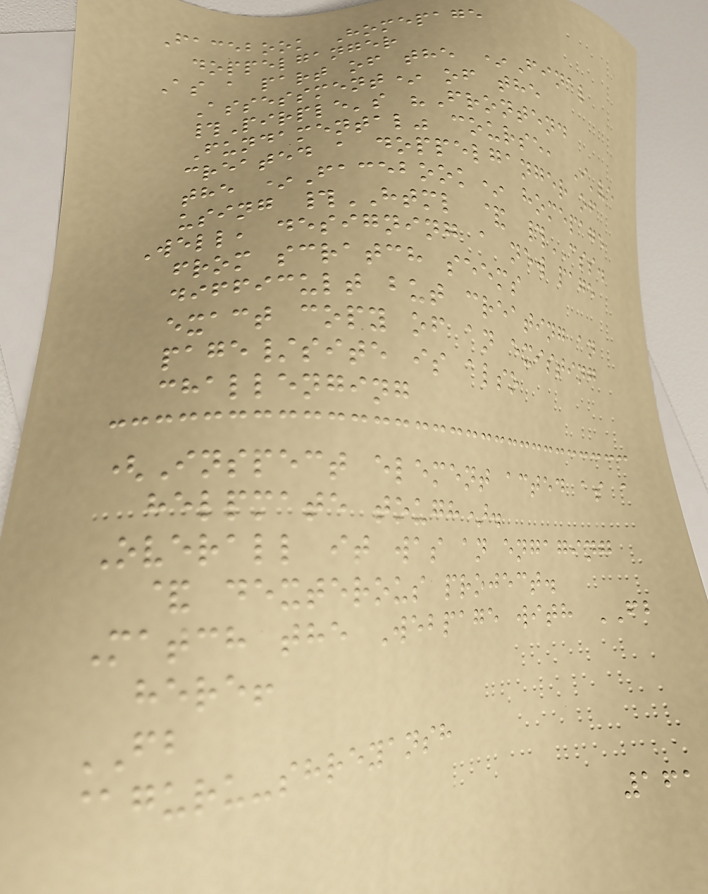Facebook Homepage
doppelganger
As a part of the *Final
Assessment* of the
#Pirple's "Frontend
Fundamental" course, I've
created a doppelganger of
the *Facebook* homepage
using #HTML & #CSS.
Well, designing a new page
from scratch seems
difficult but creating an
exact copy of an existing
page/site is also
challenging
(Inspect element acted as a
helpmate tough).
Overall it was an engaging
& dexterous project.
Match the Webpage with FB
here!
FB
@guru-shreyansh
161
